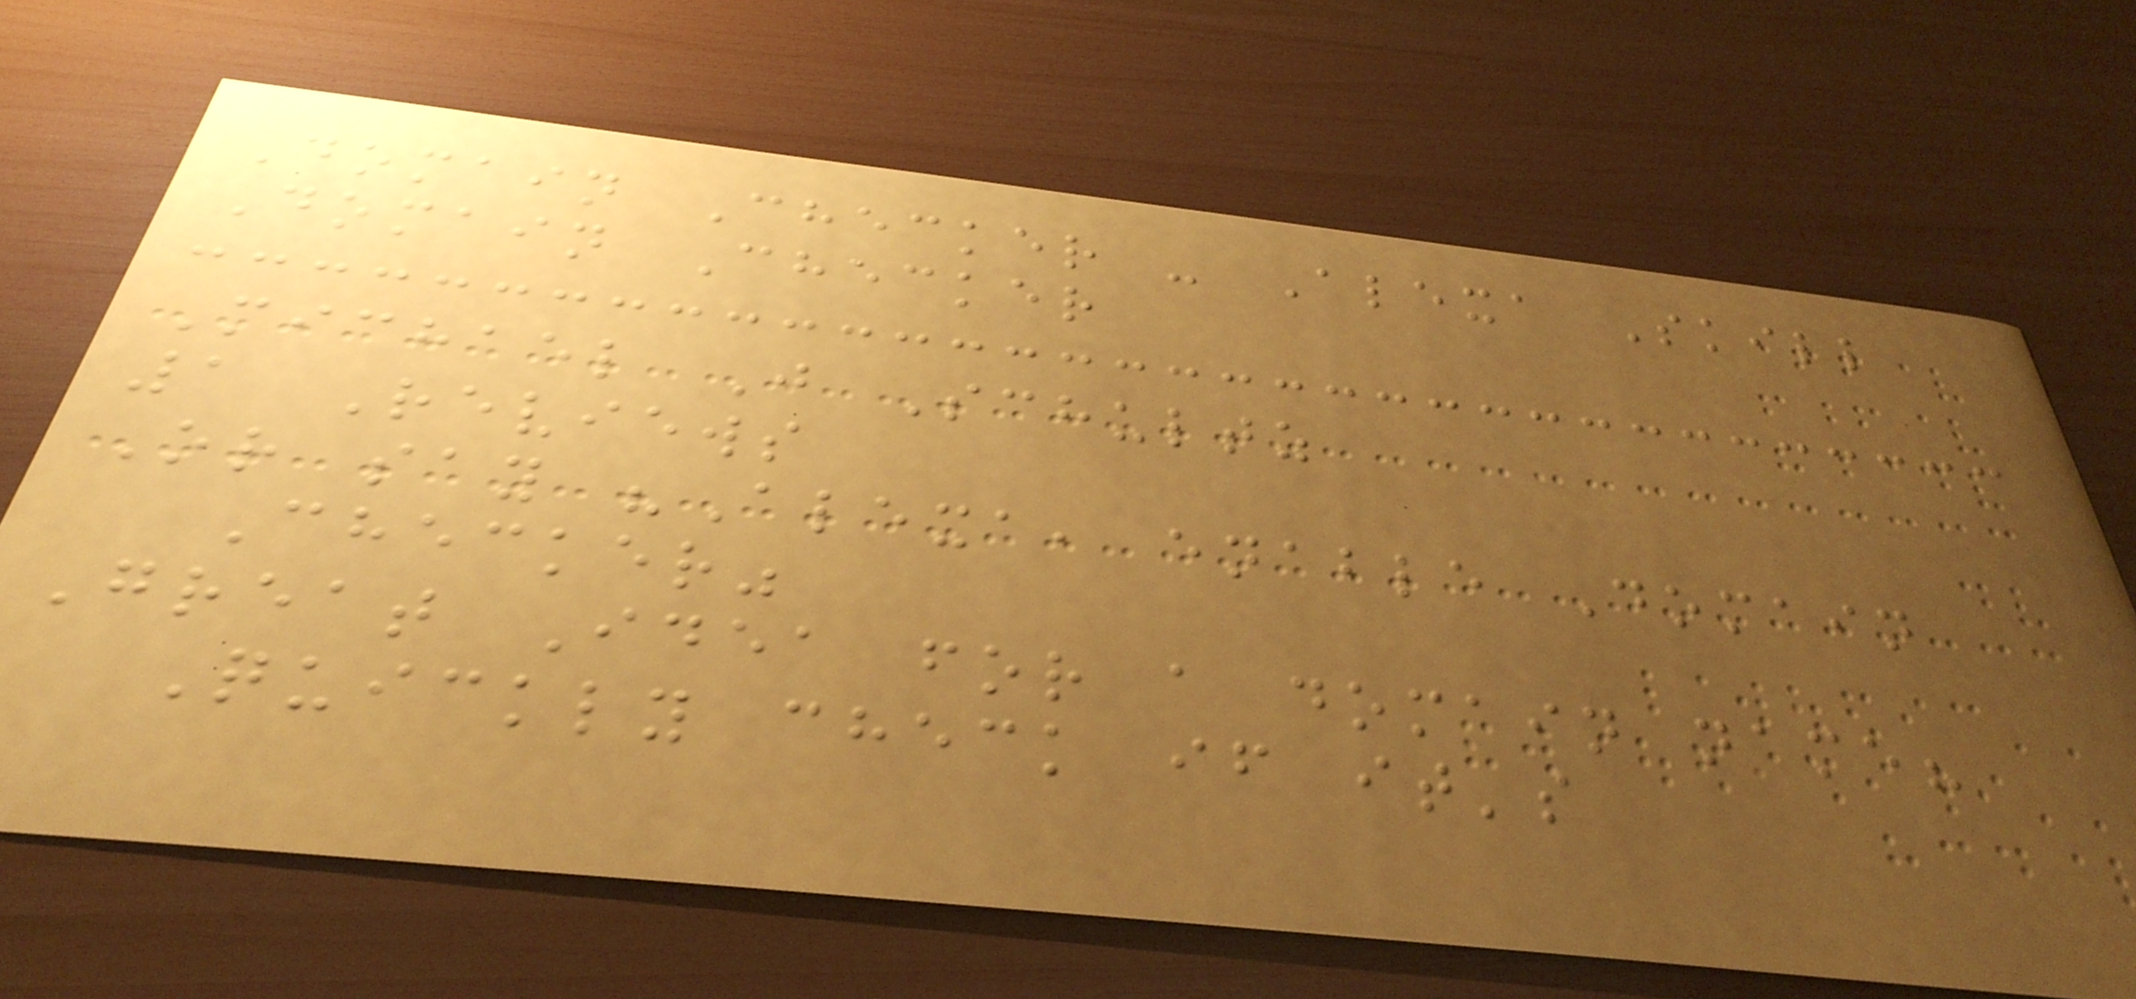Domain Checker - Alexa Skill
Domain Checker
Michael J Schultz
1 Reviews
Or say "Alexa, enable Domain
Checker"
Great Idea for a domain name?
Quickly check if it's
